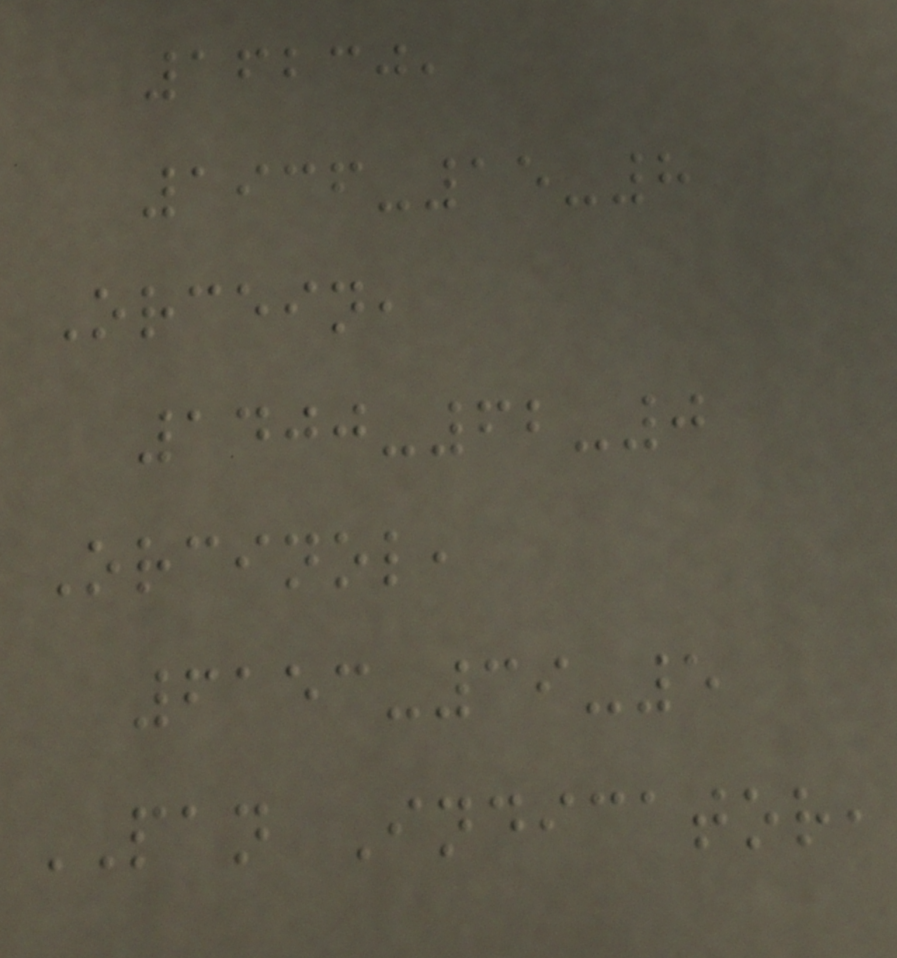16230,
1936-15-8
Orcein,
1400-62-0
Orcinol,
6153-39-5
PAN Indicator,
